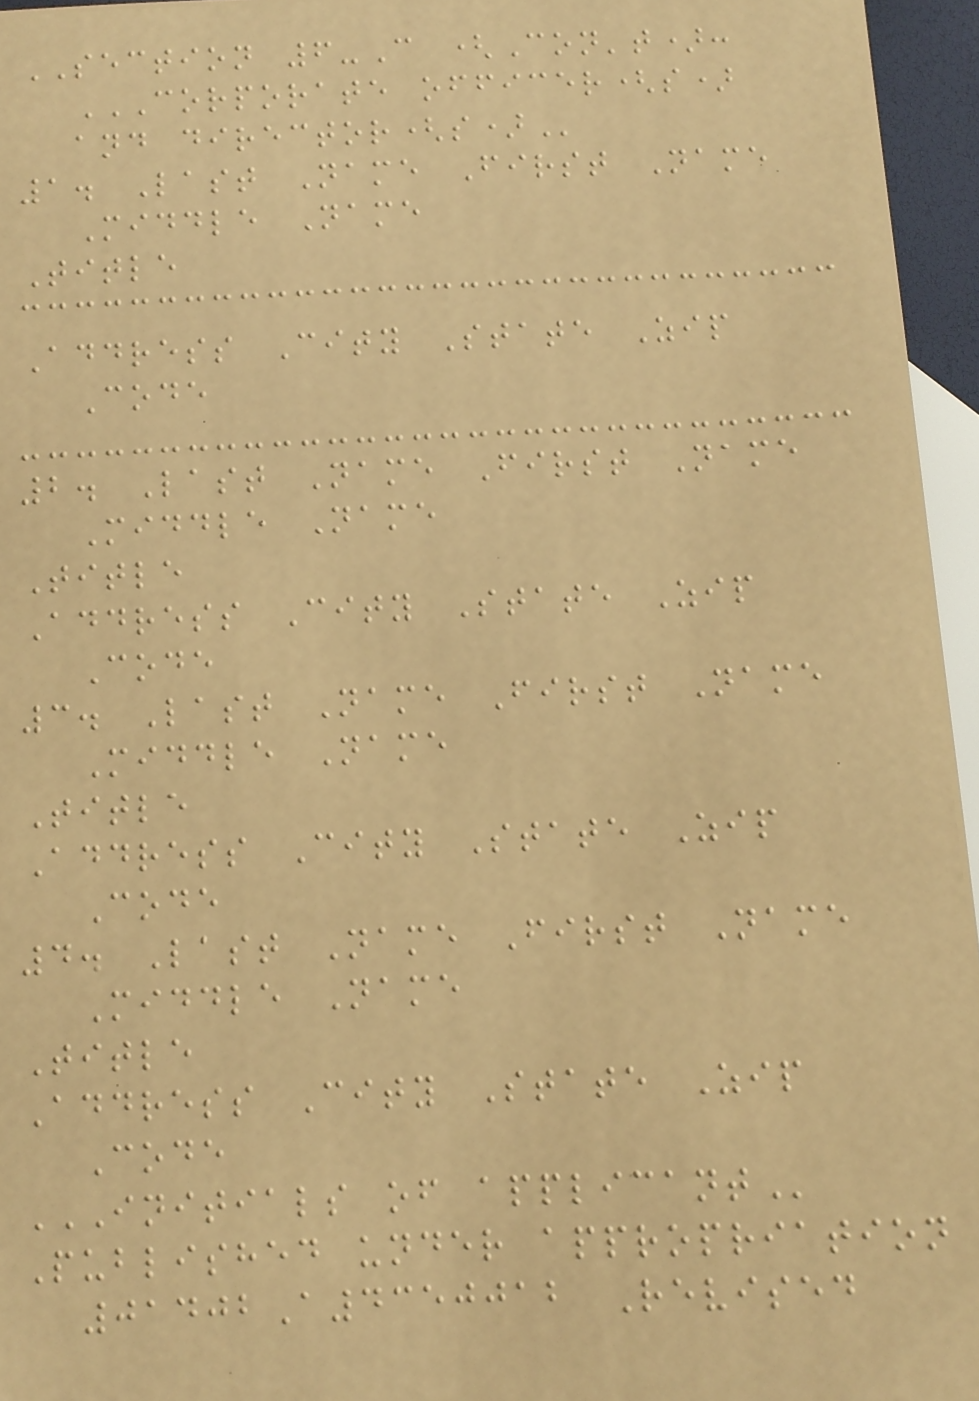SECTION 6-C (Con't):
CORPORATE OFFICER(S)
AND DIRECTOR(S)
1. Last Name First Name
Middle Name
Title
Address City State Zip
Code
2. Last Name First Name
Middle Name
Title
Address City State Zip
Code
3. Last Name First Name
Middle Name
Title
Address City State Zip
Code
4. Last Name First Name
Middle Name
Title
Address City State Zip
Code
INITIALS OF APPLICANT
Published under appropriation
01402A4350012 Revised
